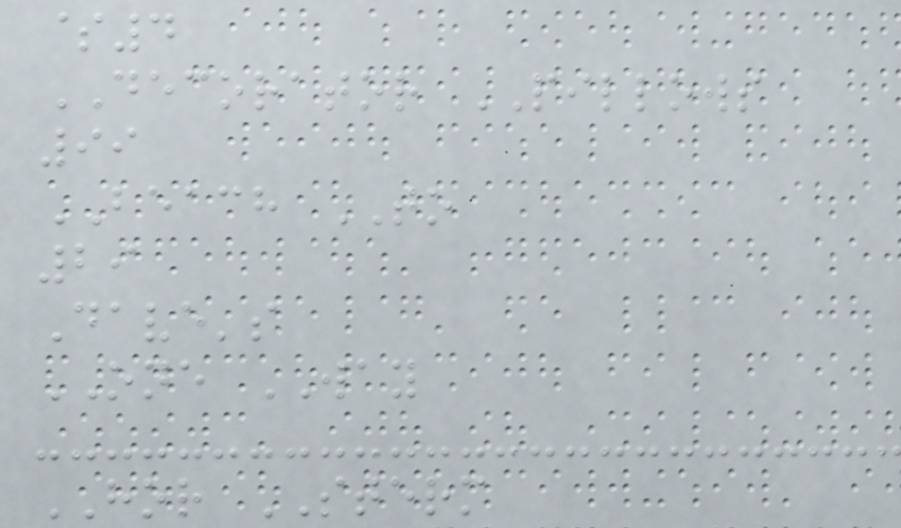$4
DECORATOR PILLOWS
99
BEACH TO
29
Dave's
ONE WAY
HOR STERM
